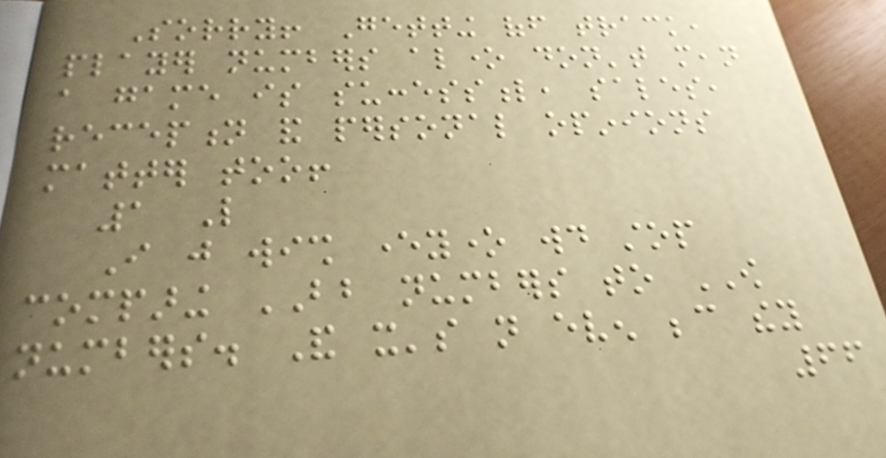Sorry! Getting off track,
player numbers alone don't mean
a game is successful, sales,
reception and personal opinions
matter too!
1 Like
I just wish everyone would stop
comparing BB numbers to OW
numbers. And it's not even because they
66
